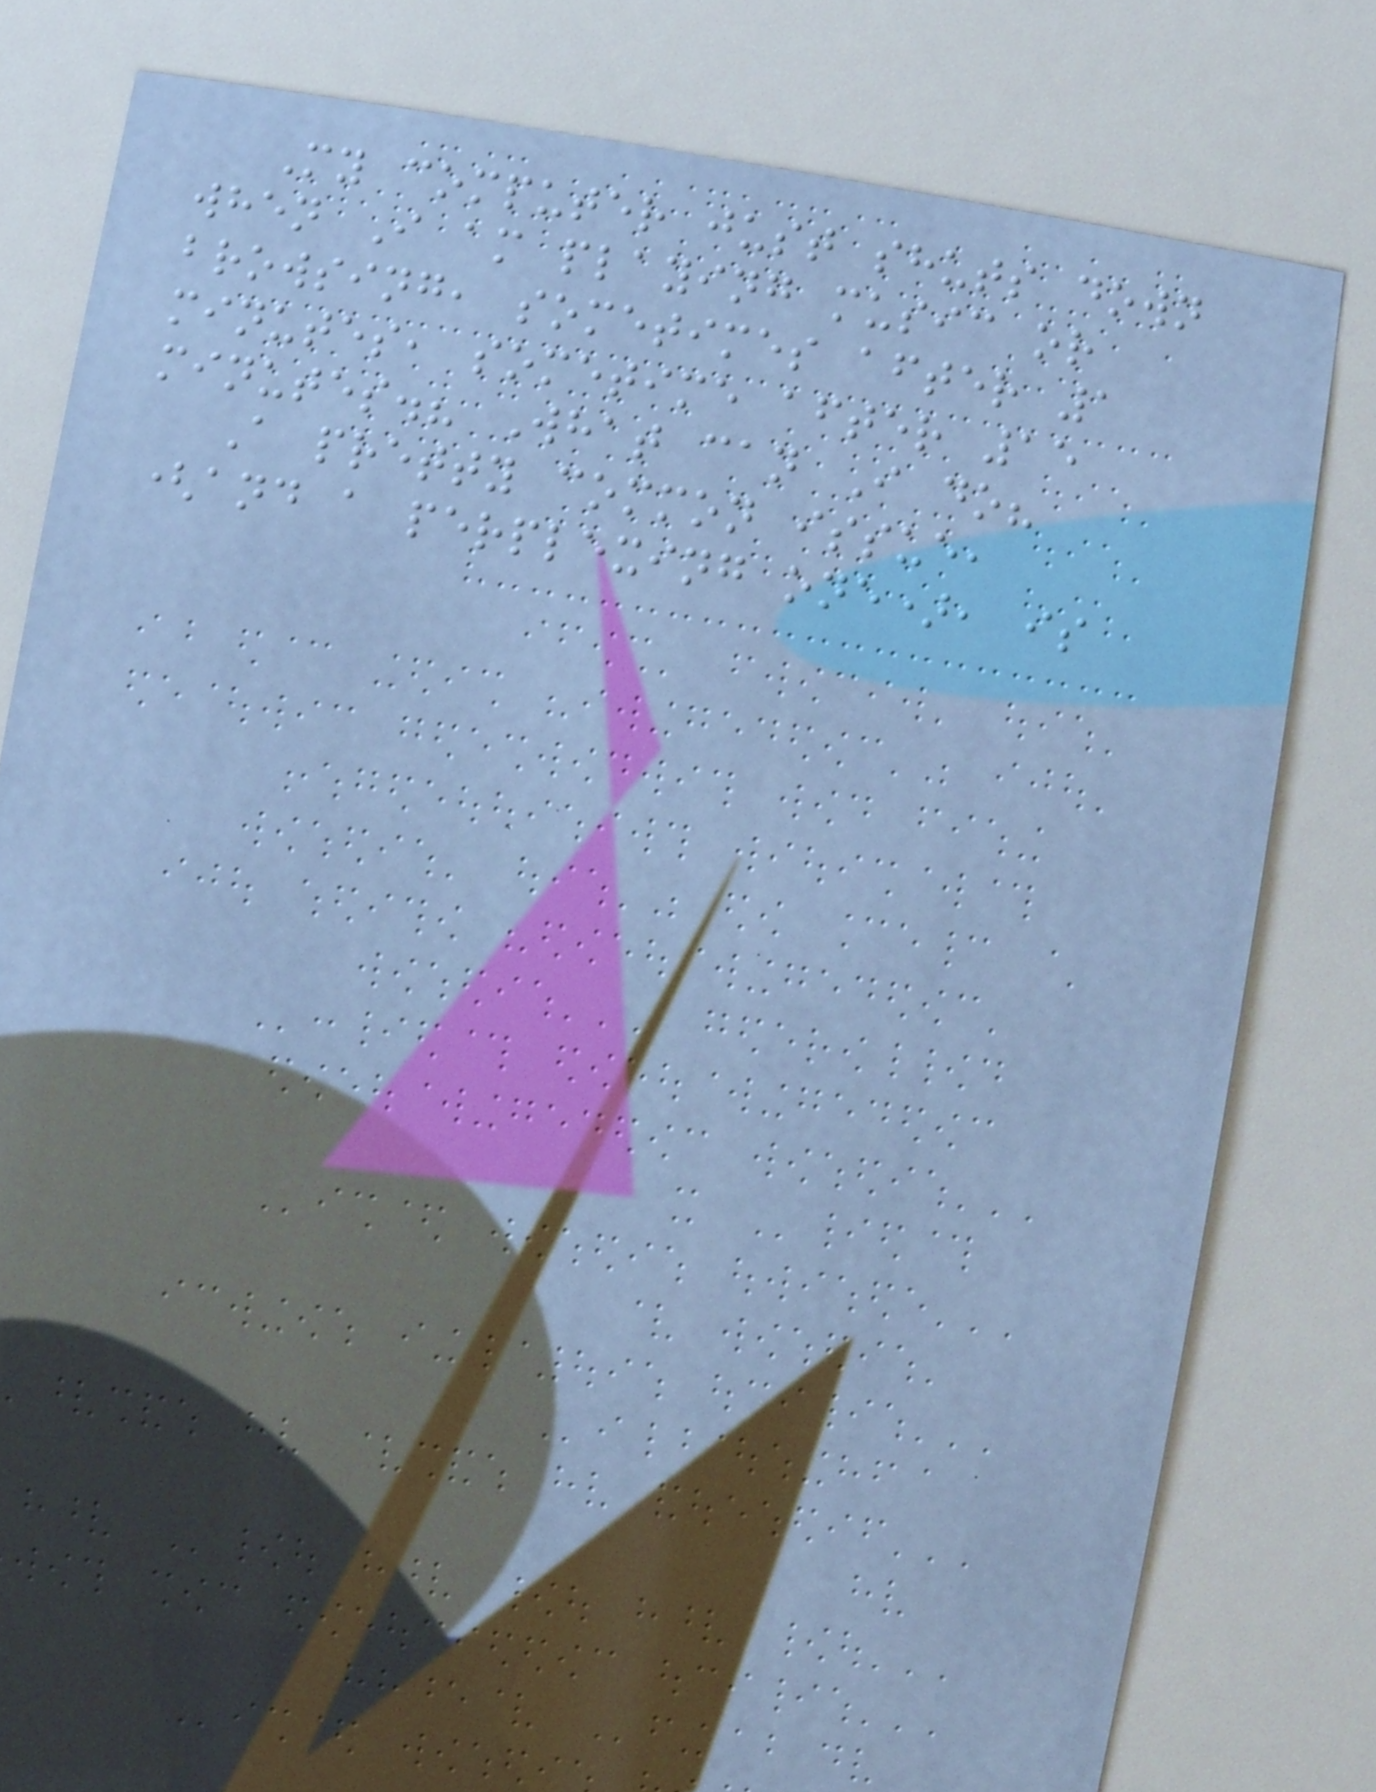My computer just shuts down
when I am playing music or
browsing, sometimes after 1
minutes, sometime after 15
minutes.? What can I do?
A pretty common issue,
(and a perplexing one), is
